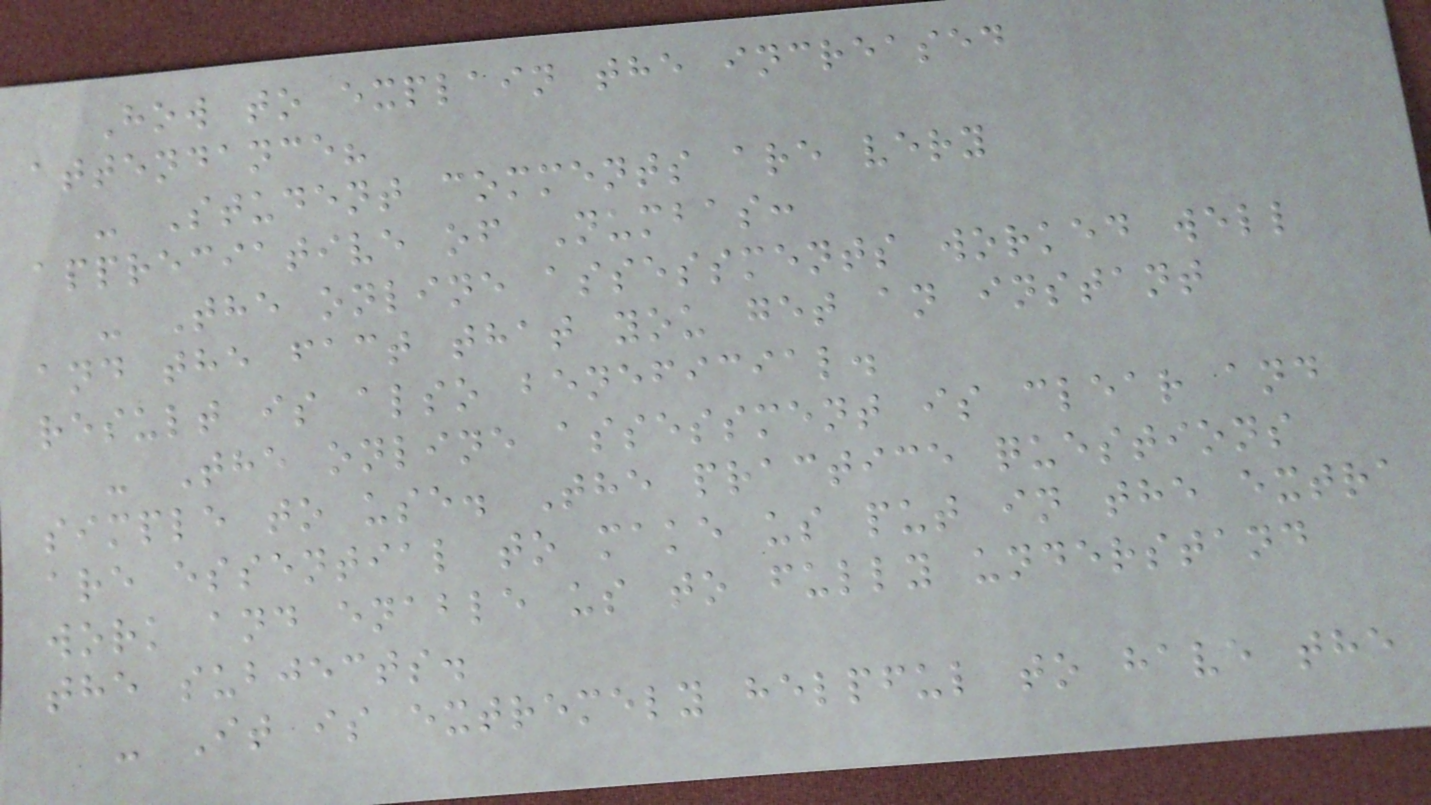How to explain the increased
attendance?
- Student comments are very
appreciative of Numbas:
- The online assessments worked well
and the fact that you get an instant
result is also beneficial.
- The online assessment is clear and
simple to use. The practice questions
are essential to make us put in the extra
work and enable us to fully understand
the subjects.
- It is extremely helpful to have the
